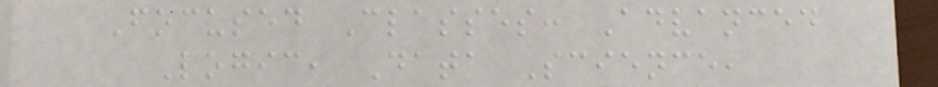Focused Classes: Advanced
Logic, Data Science,
